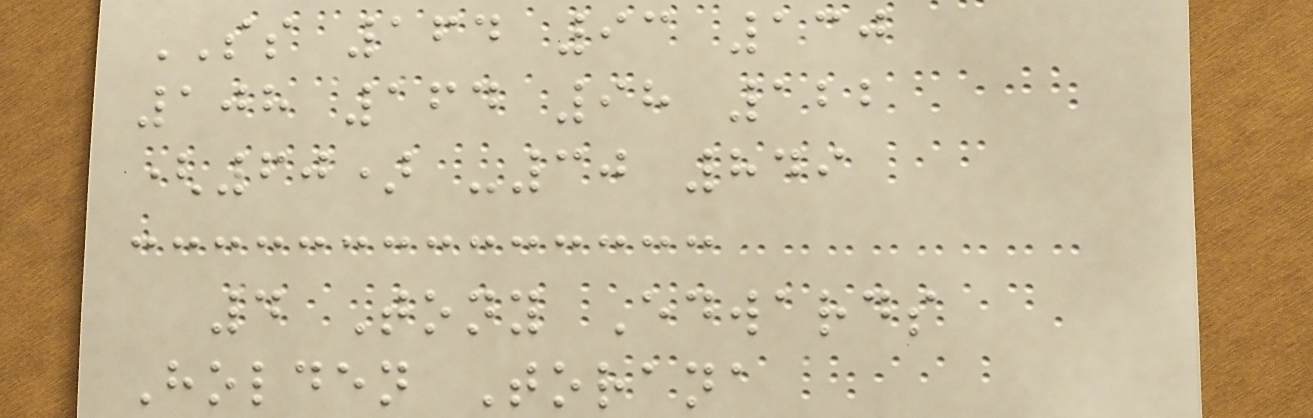SS 164 93 130
108 164 98 122
(60) -30 849
4 Tony Edwards
Holden Torana
